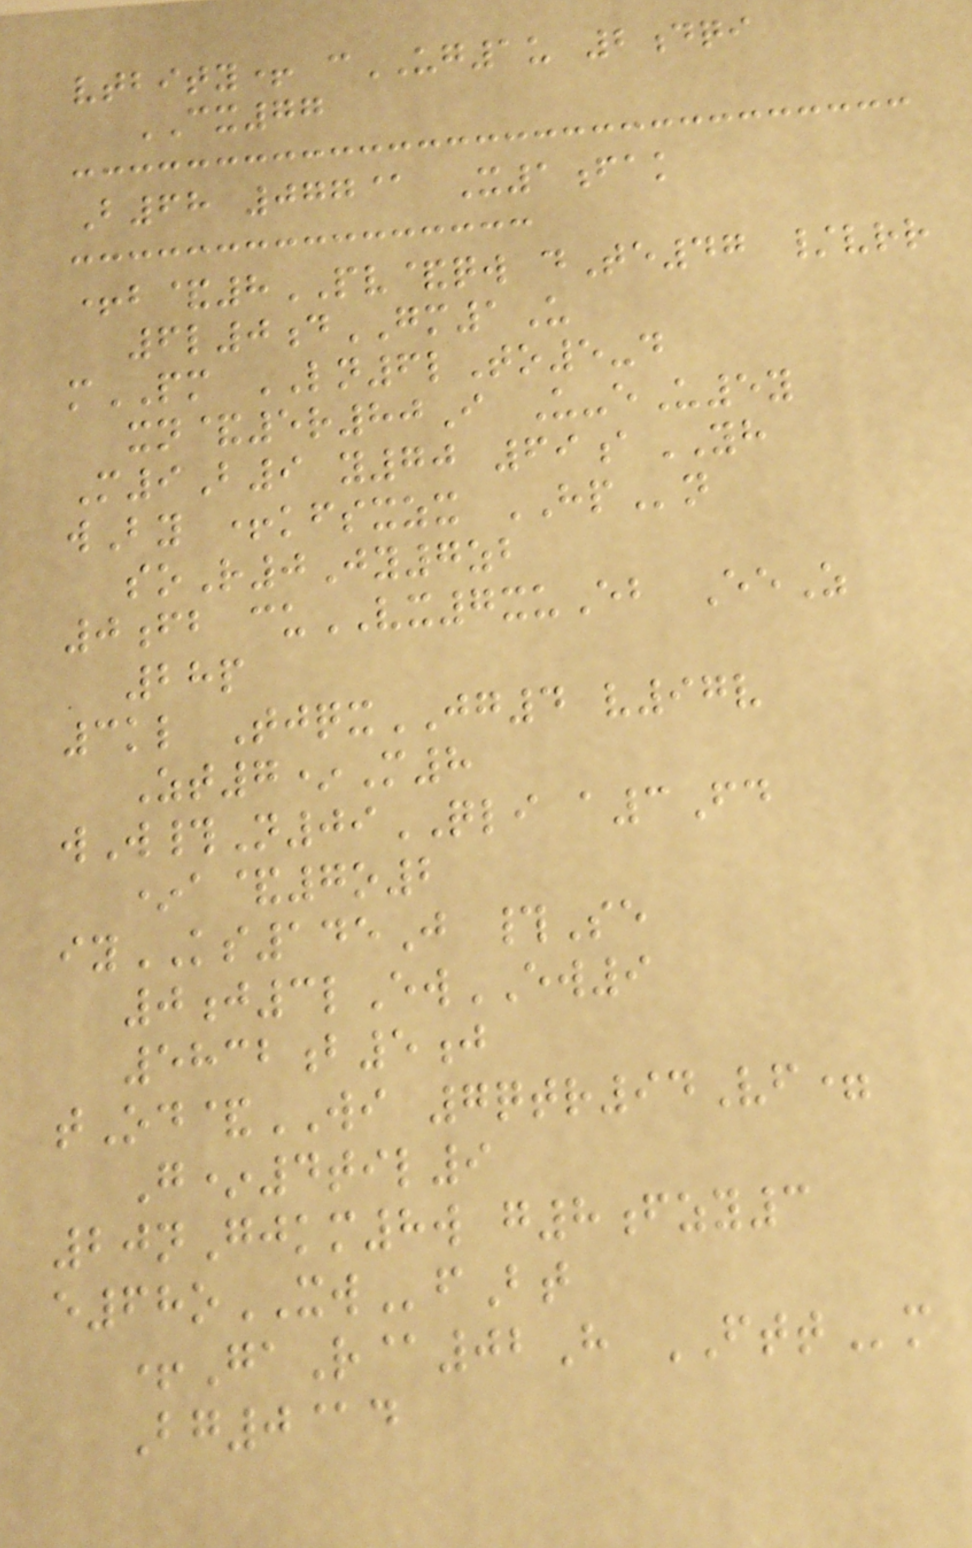vtbity+ cUG1u 2dqi
CX77
B68 077@ X1fak
+b&8PV&qw dTe47 /vrr
6l0dGM1U
mPM LN6lTo5-d
xn&5r80I U-eU5y
M9B9 y70 69aYH
wBy +kfsxzx HPn
soR0Jy7zb
0fb cuVX7xuEb EeZ
28p
3kl TjqxJG4 v97v
Zt7*M8
wW#N09QLI a3Fd
*a&7o2
iyKS145J #Se
0j3lEwEW9
5832b5j
tOd&WI 7qtr94Vf=
G*4til9
20nGjkm8w g8fzy3
e68oXWfBt
+GaR@02H FTTm
Bg0@d
